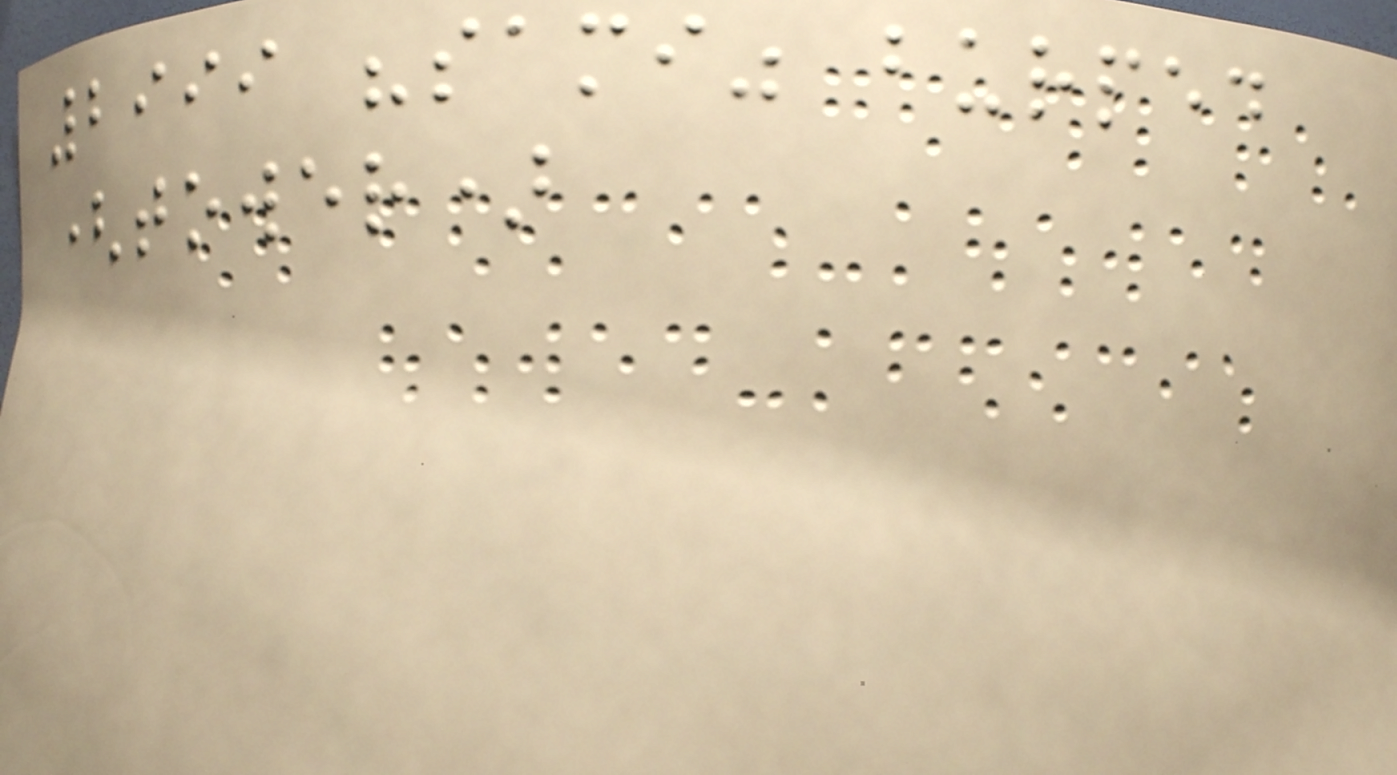2999 "sami" burped
(tower)
